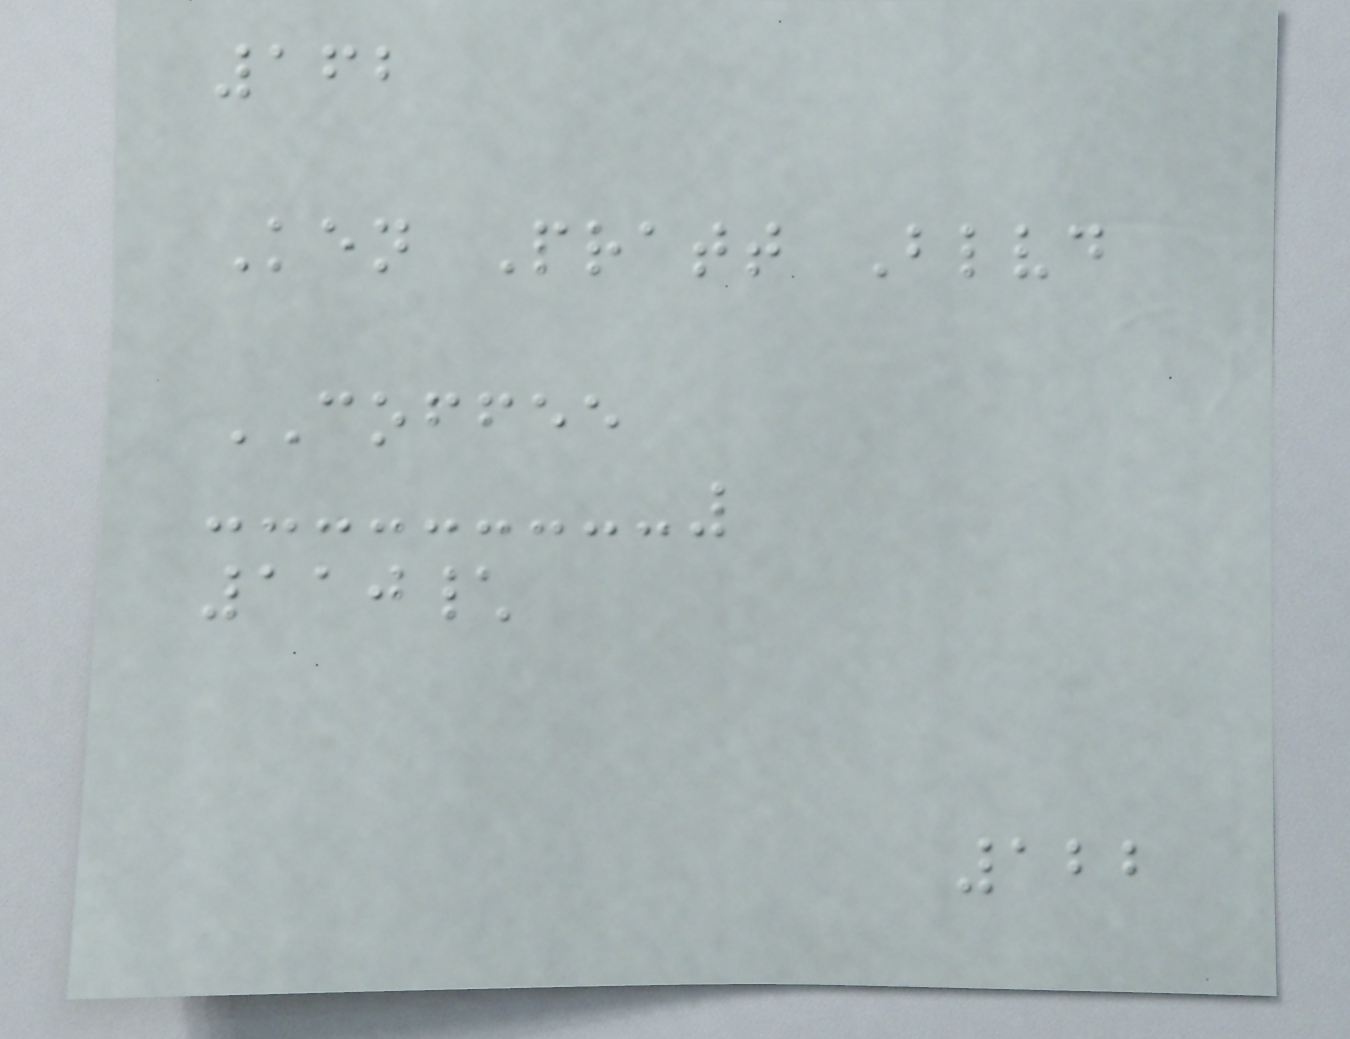162
Ken Pratt Blvd
COFFEE
110\
122
